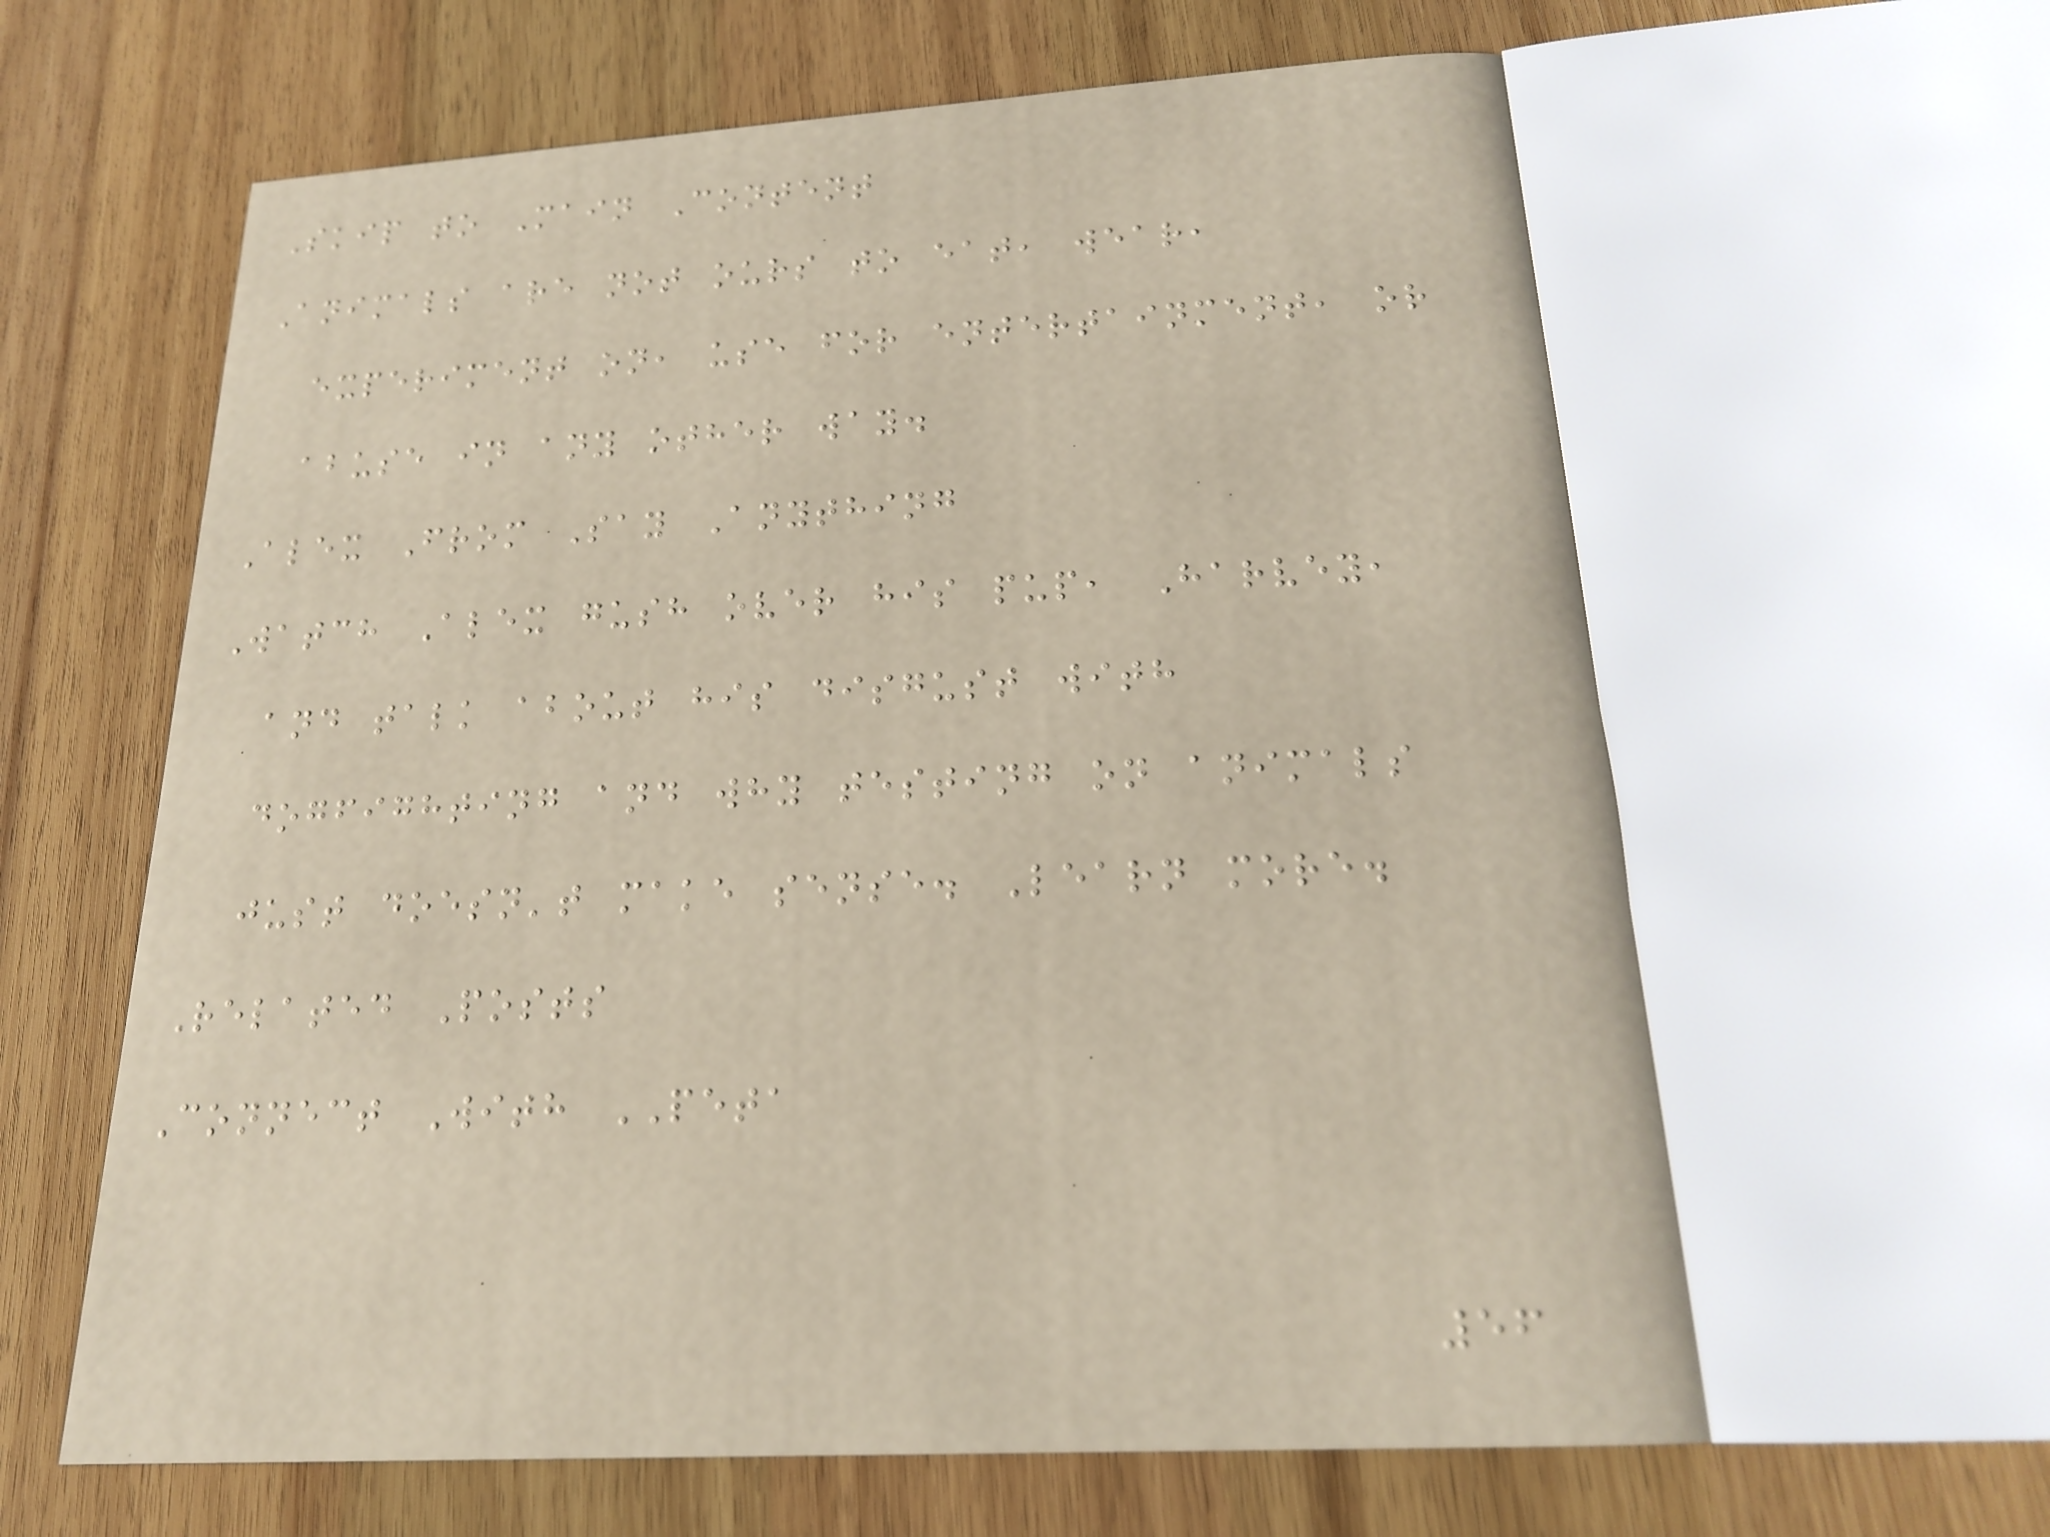Skip to Main Content
Animals are not ours to eat, wear,
experiment on, use for entertainment, or
abuse in any other way.
Alex From Say Anything
Watch Alex gush over his pup, Harvey,
and talk about his disgust with
dogfighting and why testing on animals
just doesn't make sense. Learn more.
Related Posts
Connect With PETA
56
